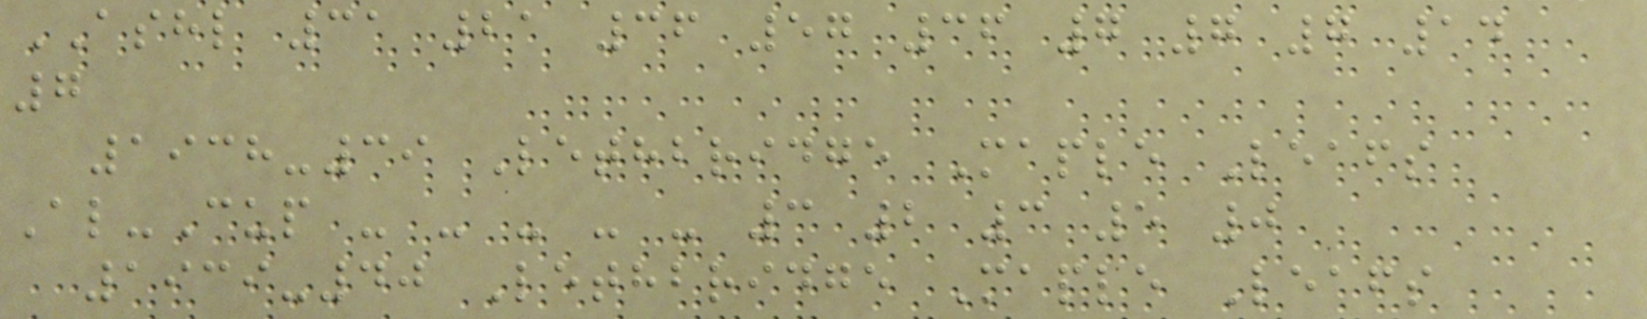ASHL 31 21 36 57 36 7 7 7 14
7
1938-39 Lethbridge Maple Leafs
Al-Cup - - - - - 3 2 3 5 0
1939-40 Lethbridge Maple Leafs
